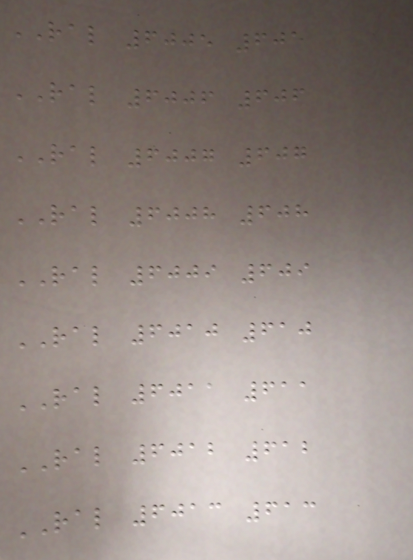RAL 6005 605
RAL 6006 606
RAL 6007 607
RAL 6008 608
RAL 6009 609
RAL 6010 610
RAL 6011 611
RAL 6012 612
RAL 6013 613
